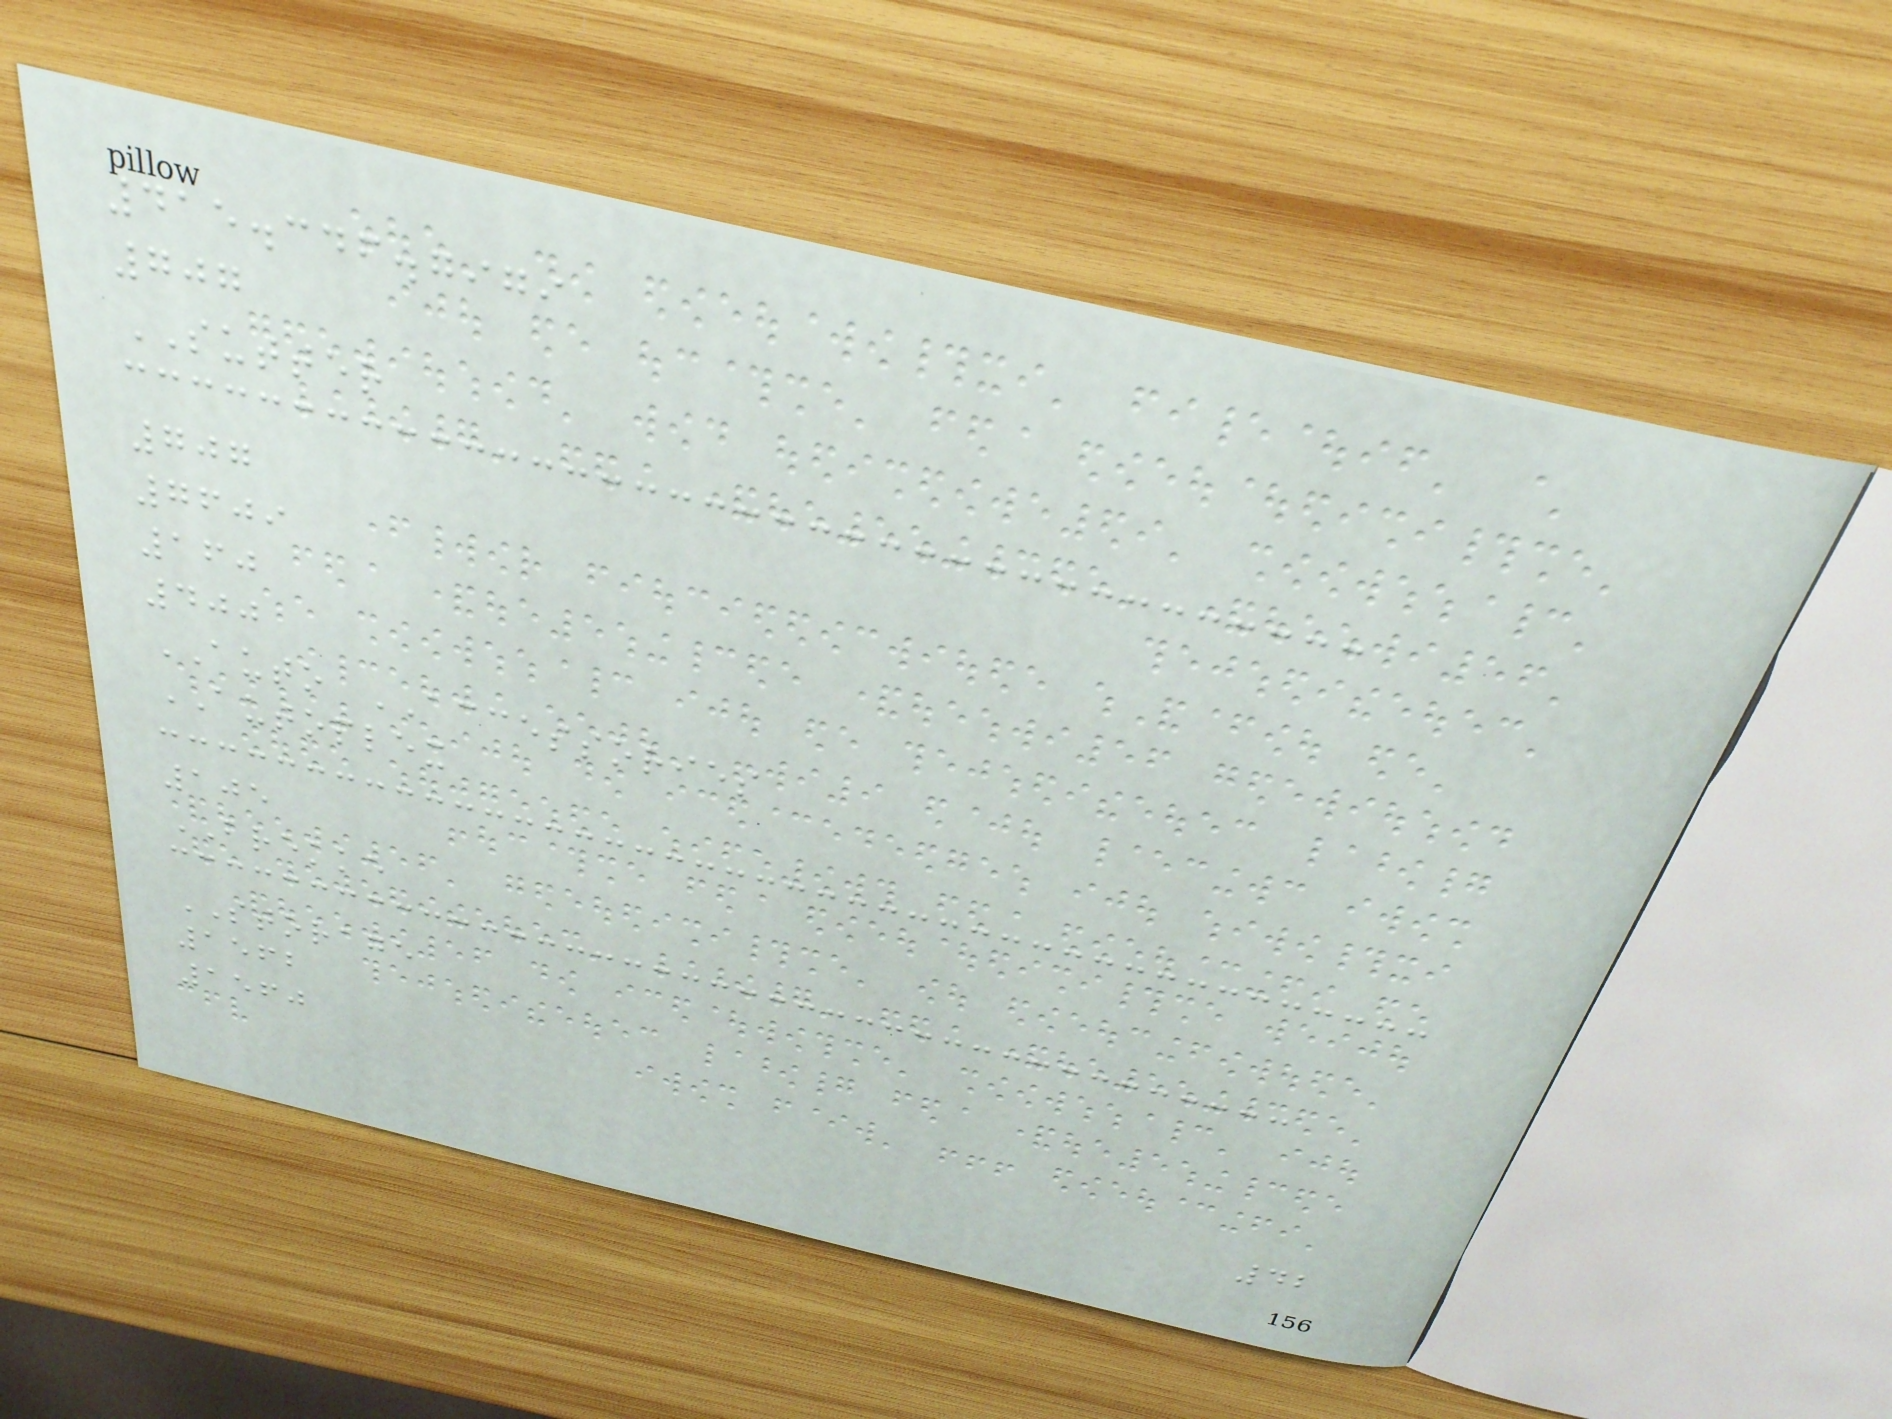415.346.7979
707
SUTTER
707
7609
160
400
AUTO ACCESSORIES
AUTOPLEX
105
BREKKE
STORAGE
1562
1560
42
